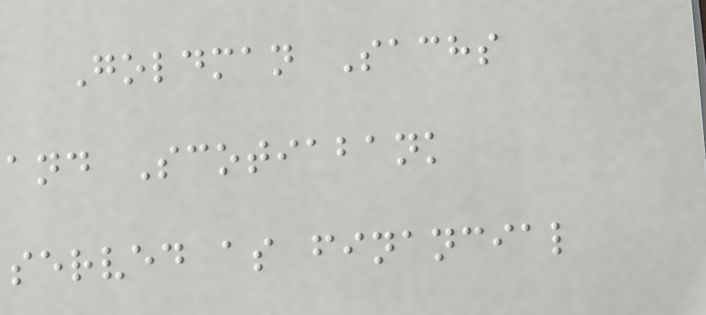Goldman Sachs
and Scotiabank
served as financial
